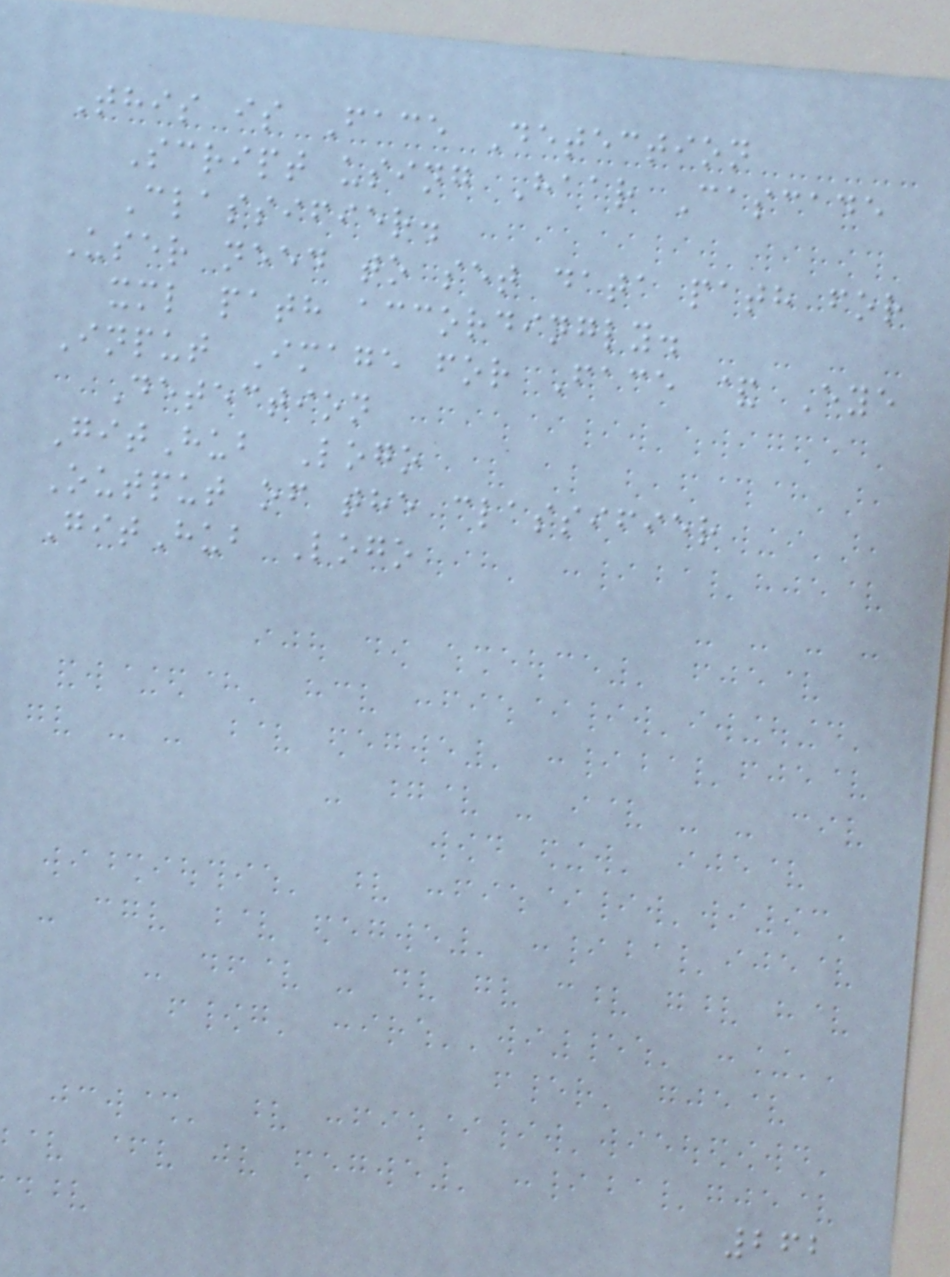This is Face Detection
Script using Haar Cascade
Classifier.
User need to set data path for
xml path accordingly.
Input Image for Face & Eye
Detection
GitHub Logo
Output of the classifier
GitHub Logo
262
